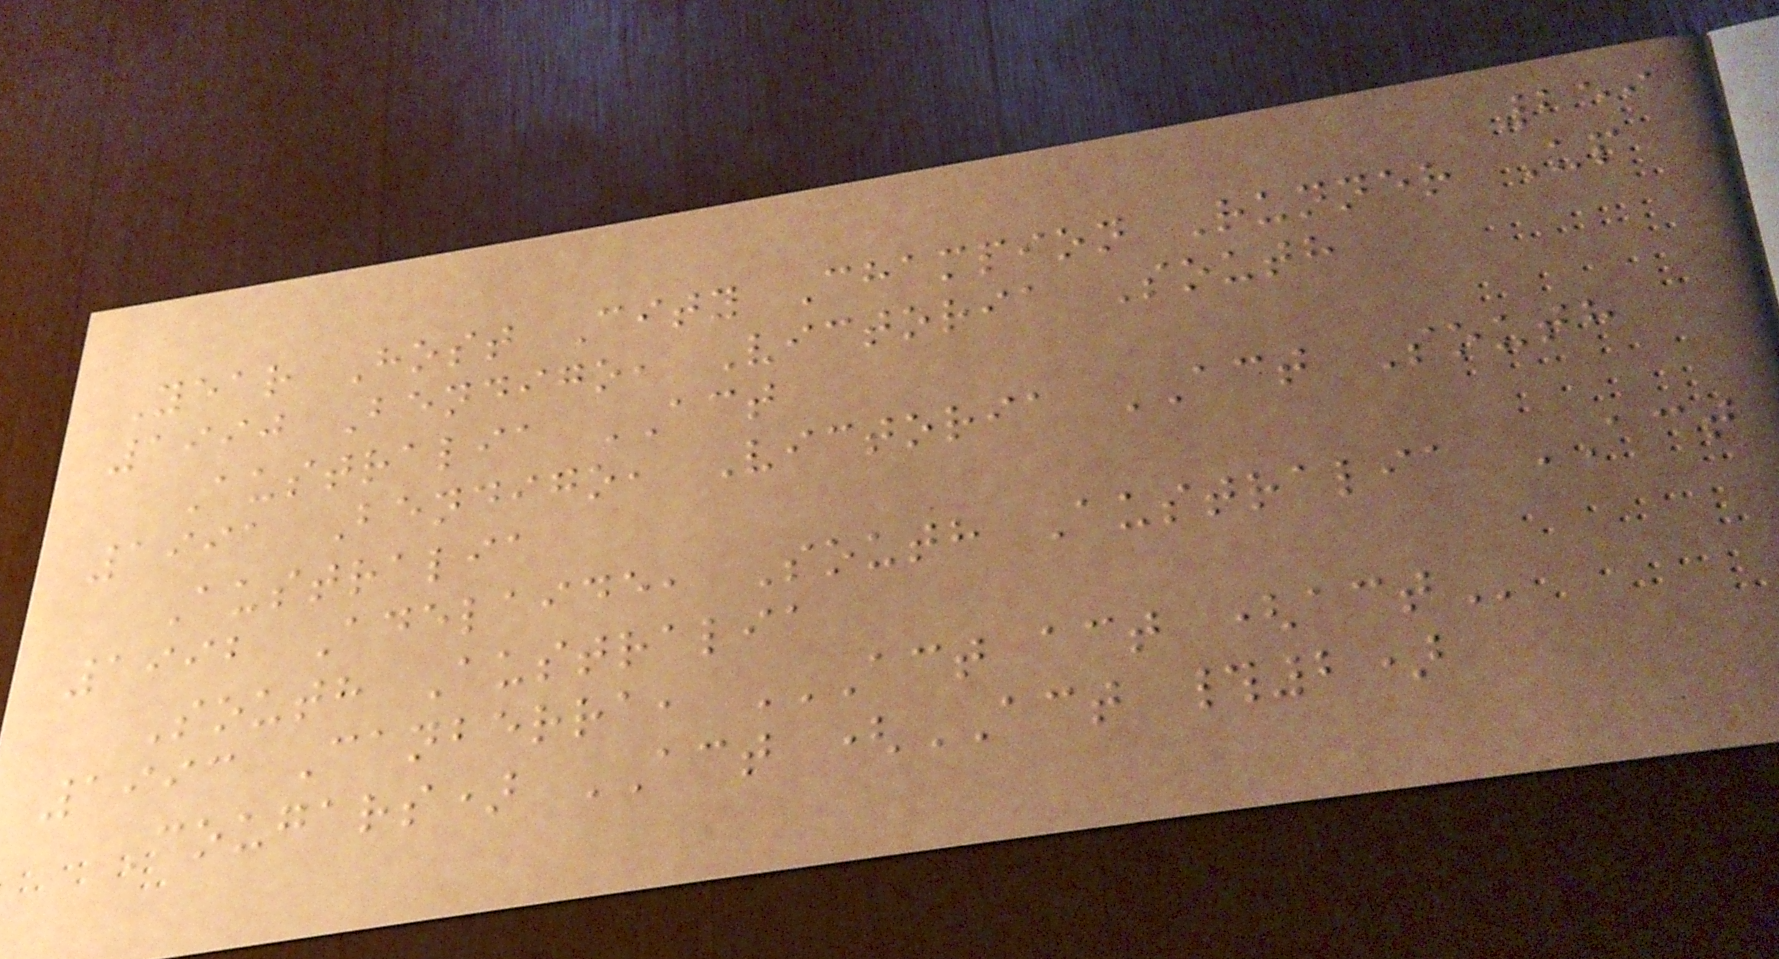259
Year Host City Champion Runner Up
1990 Bendigo, Victoria South
Australia ACT
1991 Bendigo, Victoria ACT South
Australia
1992 Adelaide, South Australia ACT
South Australia
1993 Canberra, ACT ACT (ACT
Cougars) ACT (ACT #2)
